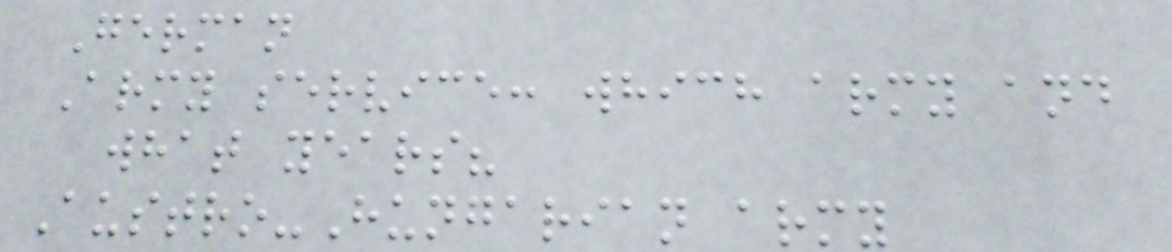German
Army service: which army and
what years?
Austro-Hungarian army
